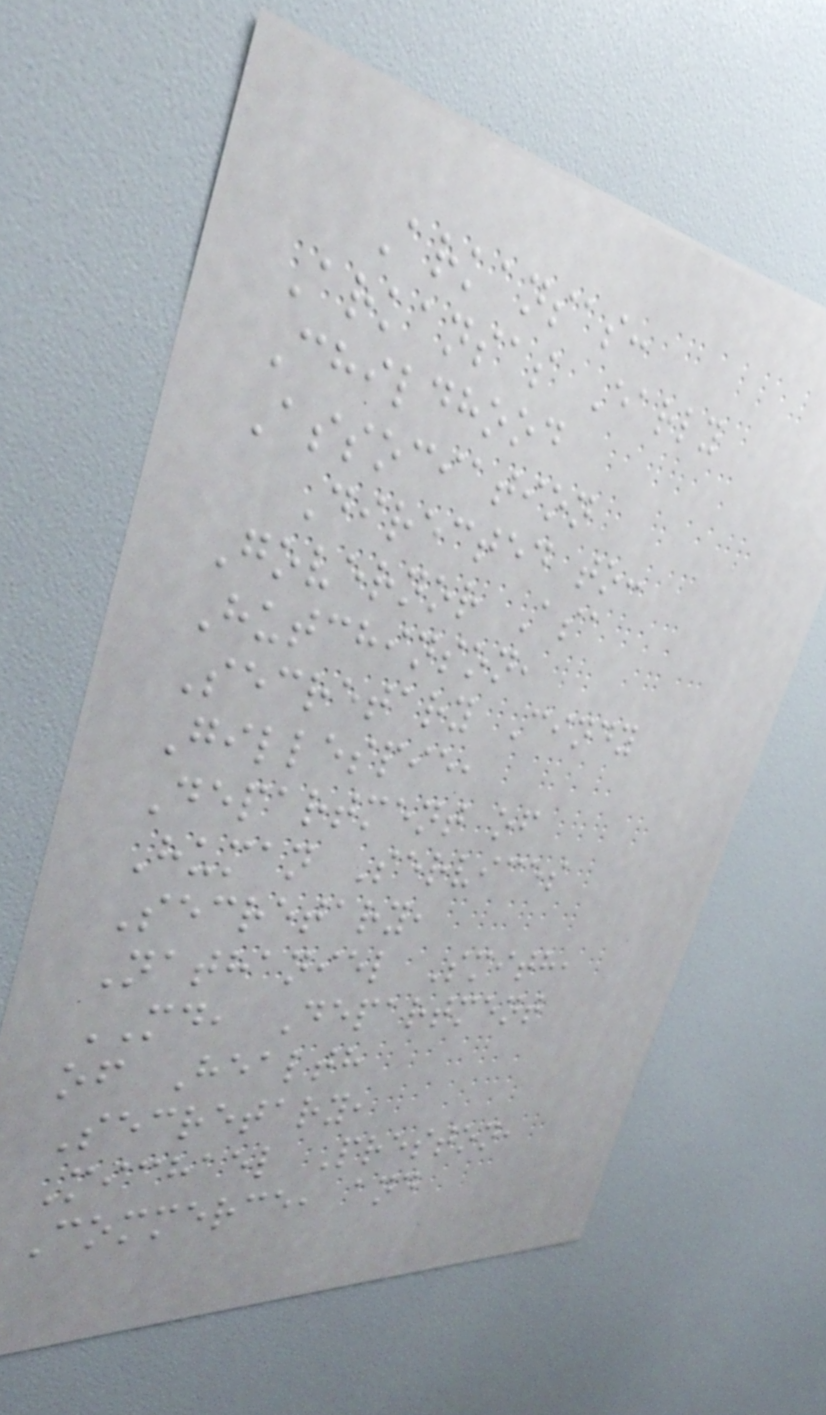Arkansas:
Arkansas Early
Childhood
Association
Directed to:
Governor Asa
Hutchinson,
Secretary Cindy
Gillespie,
Department of
Human Services
Secretary,
Nathaniel Smith,
MD, Department
of Health
Secretary,
Michael Preston,
Commerce, and
